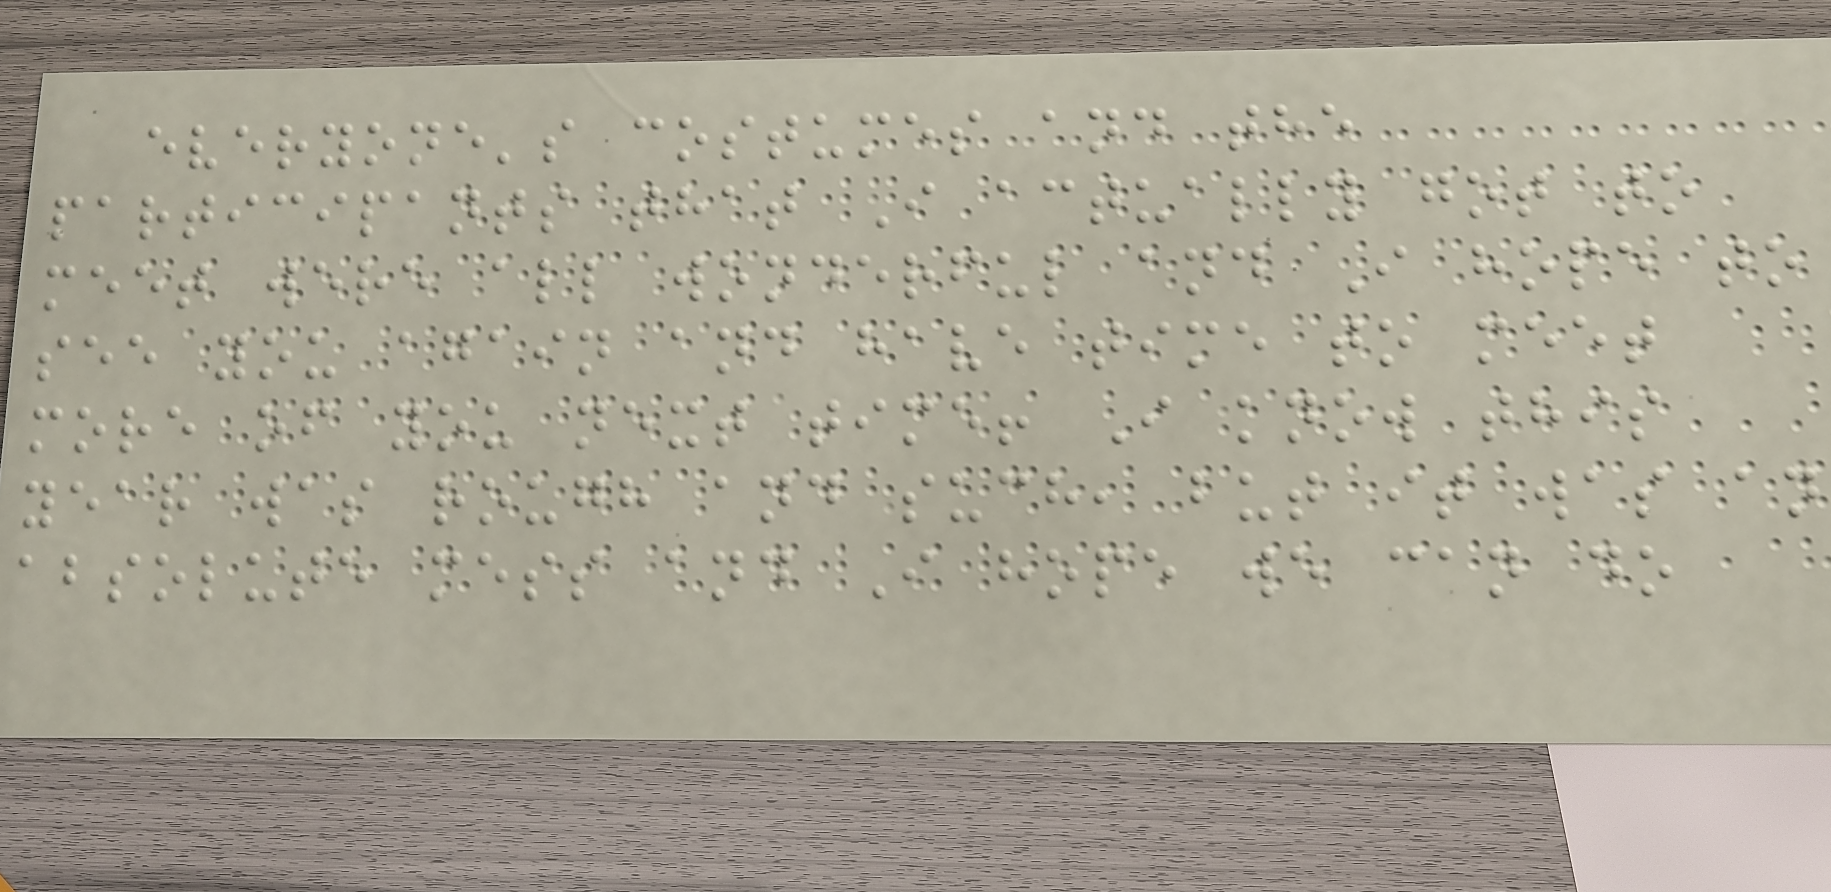everyone's costumes and the
participants that I actually got to
meet were all wonderful and I hope to
see you again and have time to meet
more of you next time! I know this
year was rough and such, but it was an
absolute mess and I hope we can do
